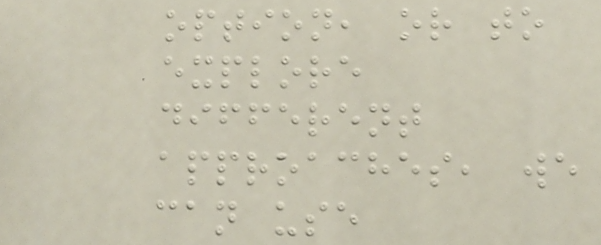option, or to
explore
different
approaches, we
can use
